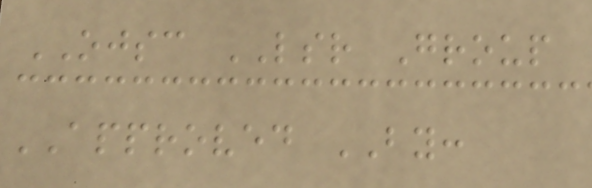OJSC LSR Group
APPROVED BY:
